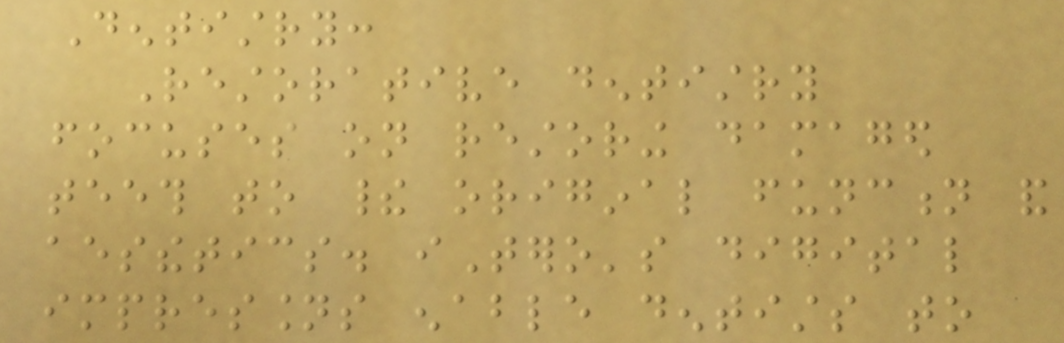Dentistry:
Restorative dentistry
focuses on restoring damaged
teeth to their original function and
aesthetics. iTero's digital
impressions enable dentists to
